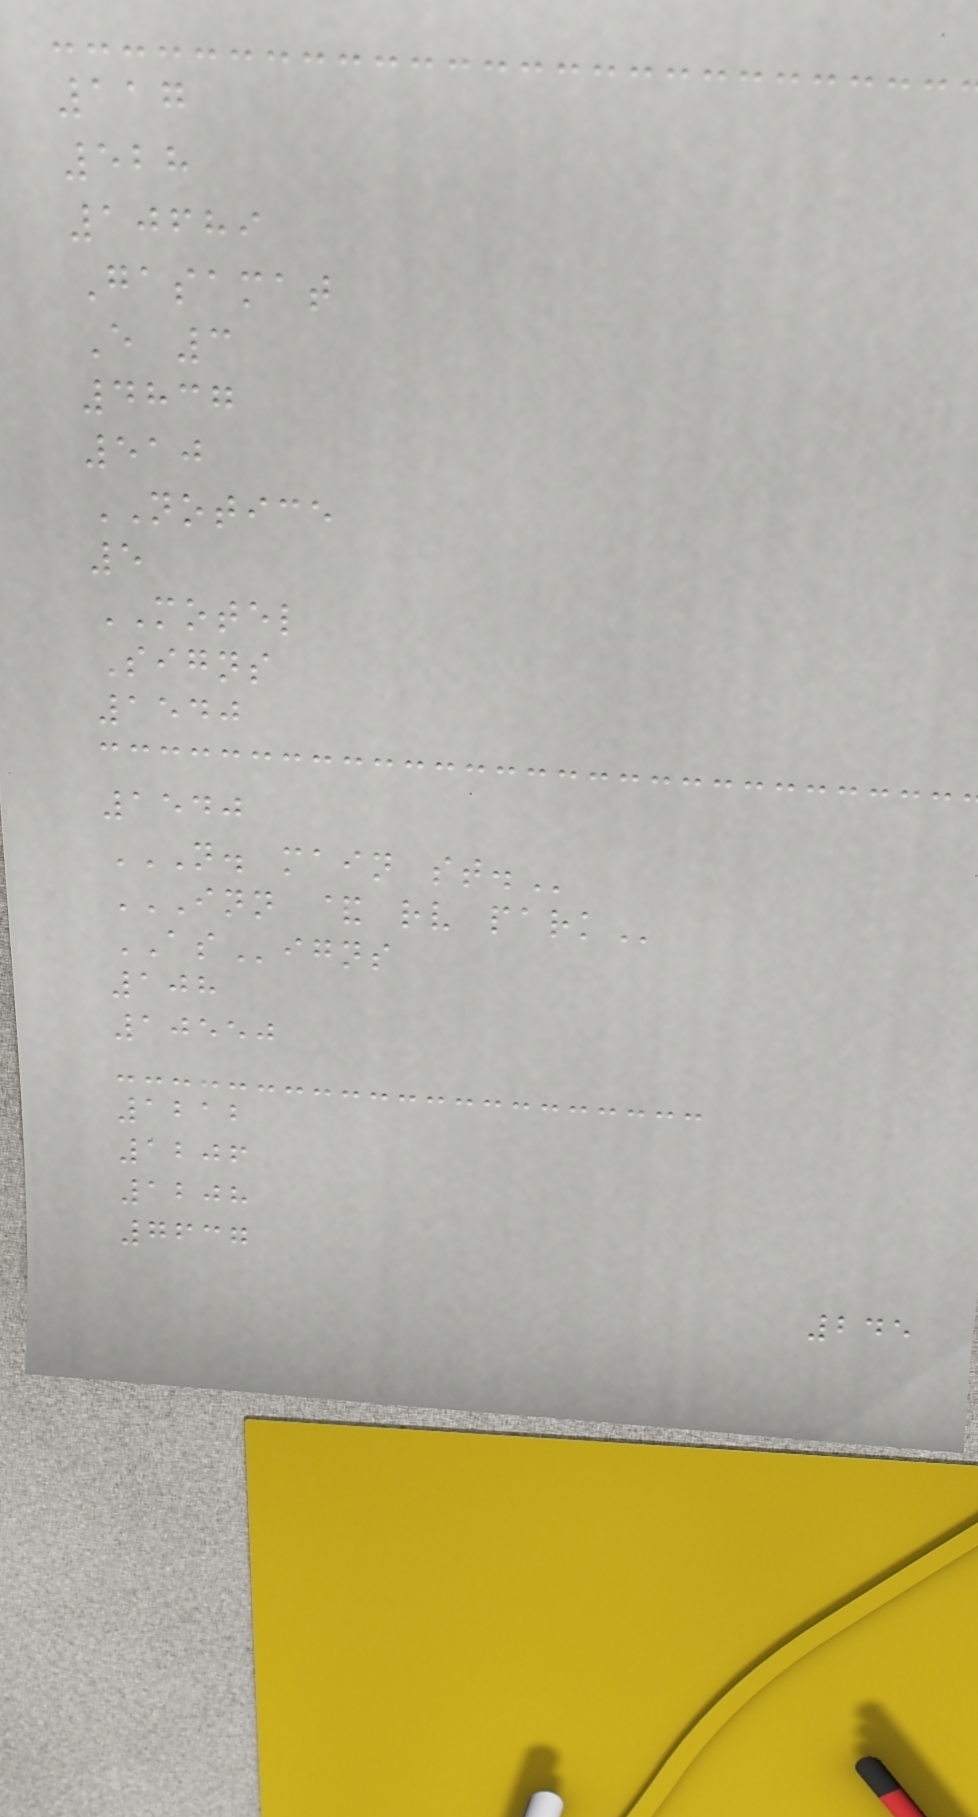117
528
10689
Gasamat
E 3
4837
510
NOTICE
5
MOTEL
Signs
1540
1540
N. MAIN ST.
INN & RV PARK
ASigns
108
10550
1212
1206
1208
7637
245
